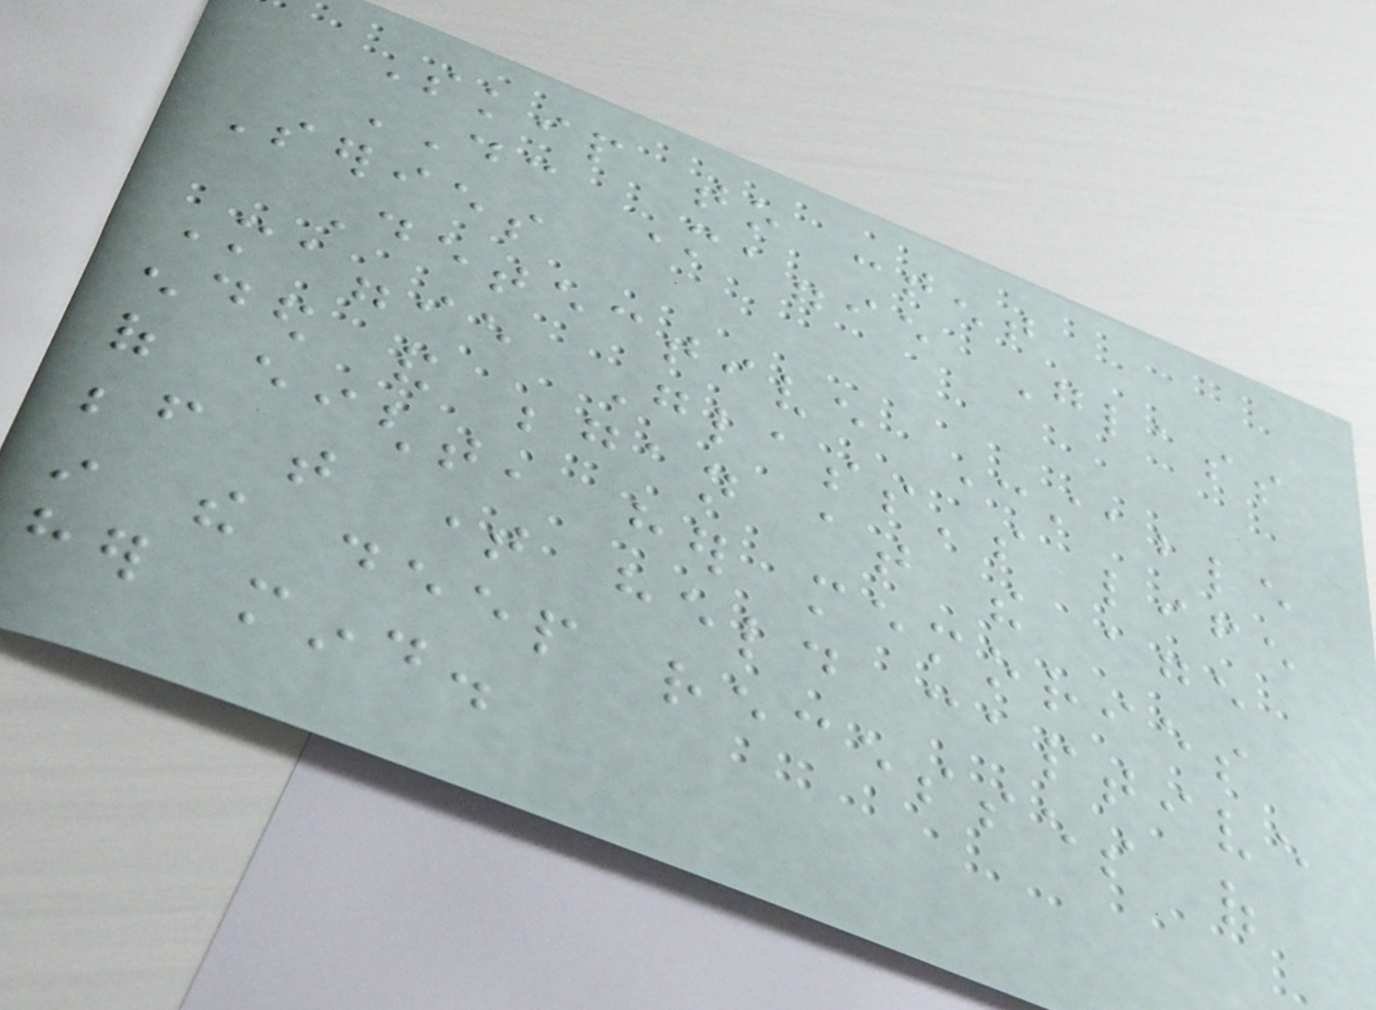Skip to content
DC Maggie Glass
Series
Detective Constable
Maggie Glass's life
ended and began at the age
of eight, her memories
before that time held captive
in the deep recesses of
her mind.
